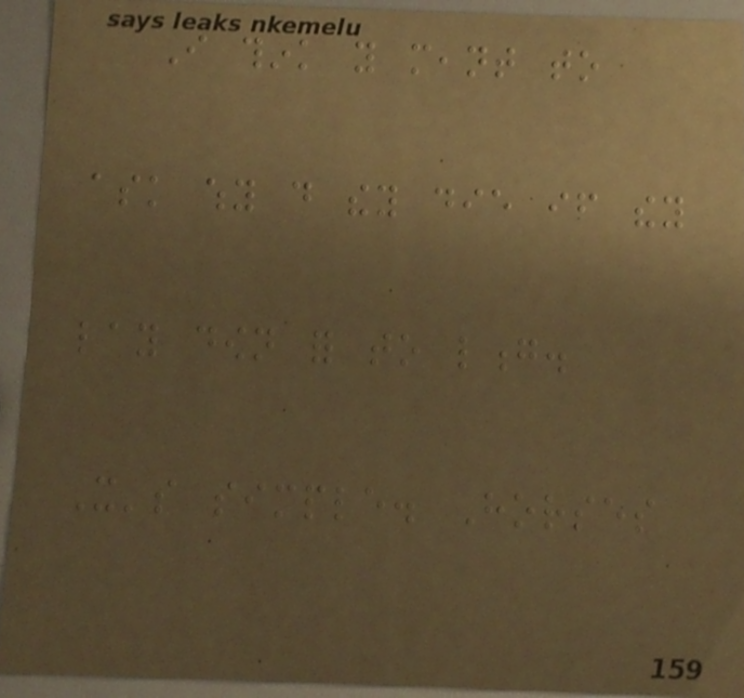I think you meant to
ask why do they die if they
lay down for to long.
It's simple. Horses
